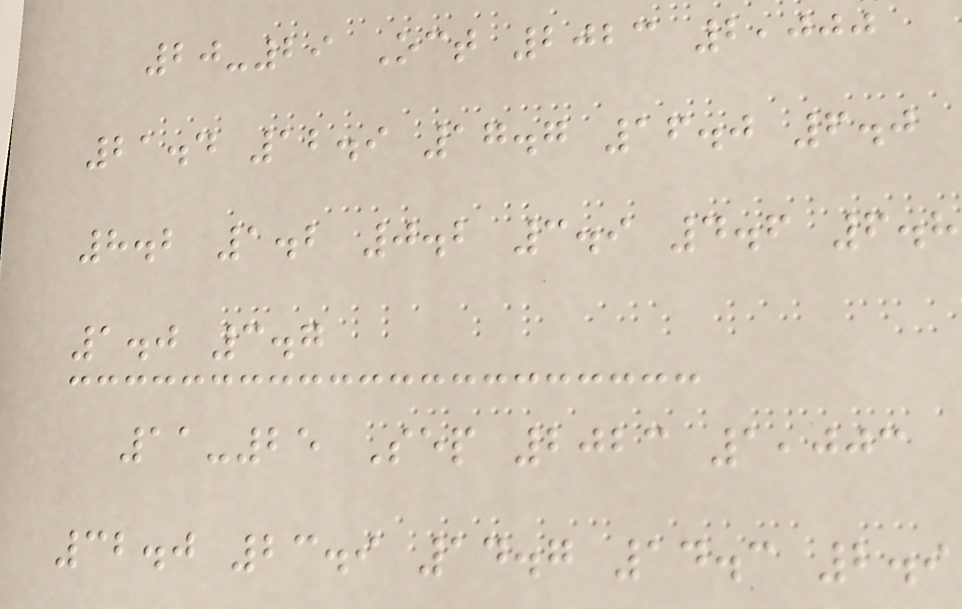20-29 Oct 2023 2,000
21.4 12.9 17.7 16.0 6.0
8.2 1.2 0.2 3.9 4.6 6.8
1.0 3.7
11-25 Sep 2023 1,003
32.0 23.9 14.7 14.3 2.9
